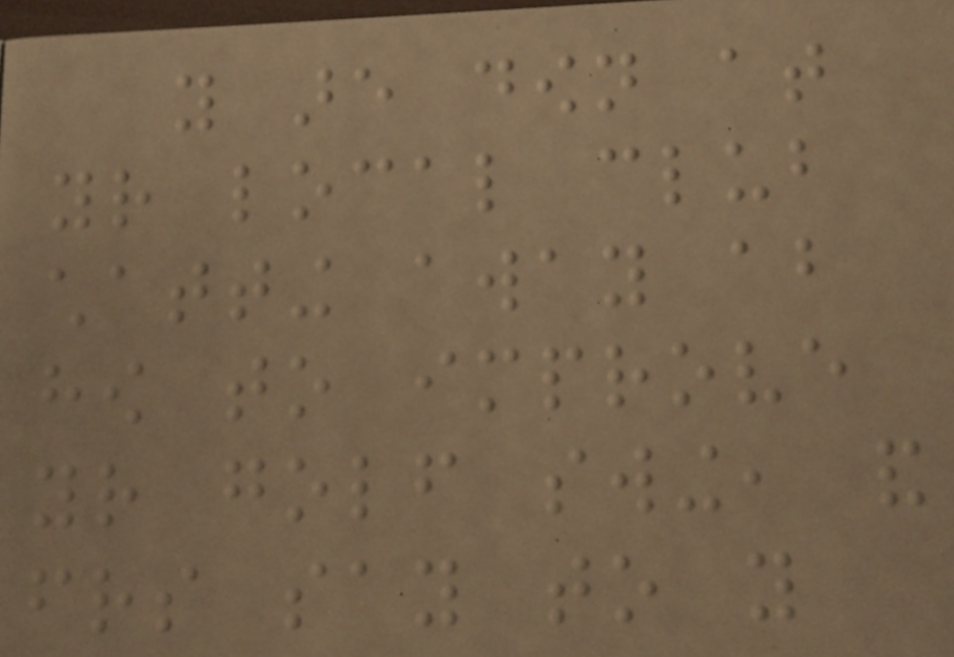you are down at
your local club
chatting away about
how to improve
your golf swing, and
friends say to you
